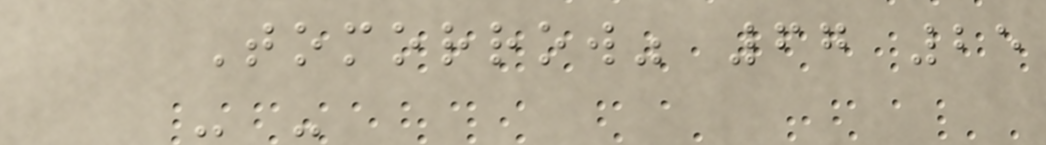Tomorrow" 67 25
- -
